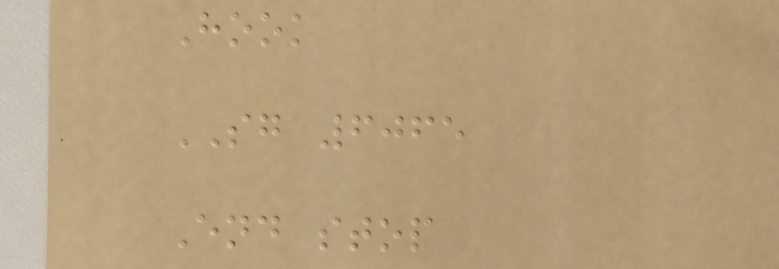Hook
SG 6065
End stop
